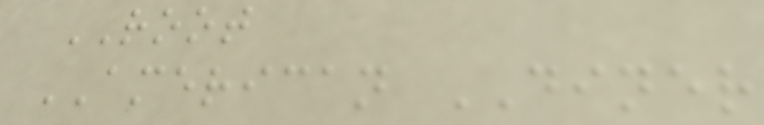ROOT
AMERICAN DINER
